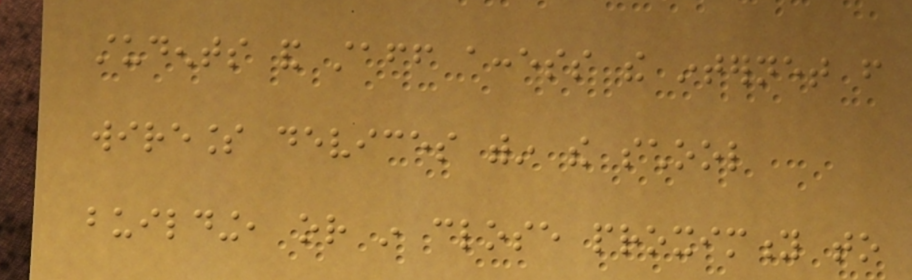students and staff access the internet from
wireless devices within the school
building, or in close proximity to
